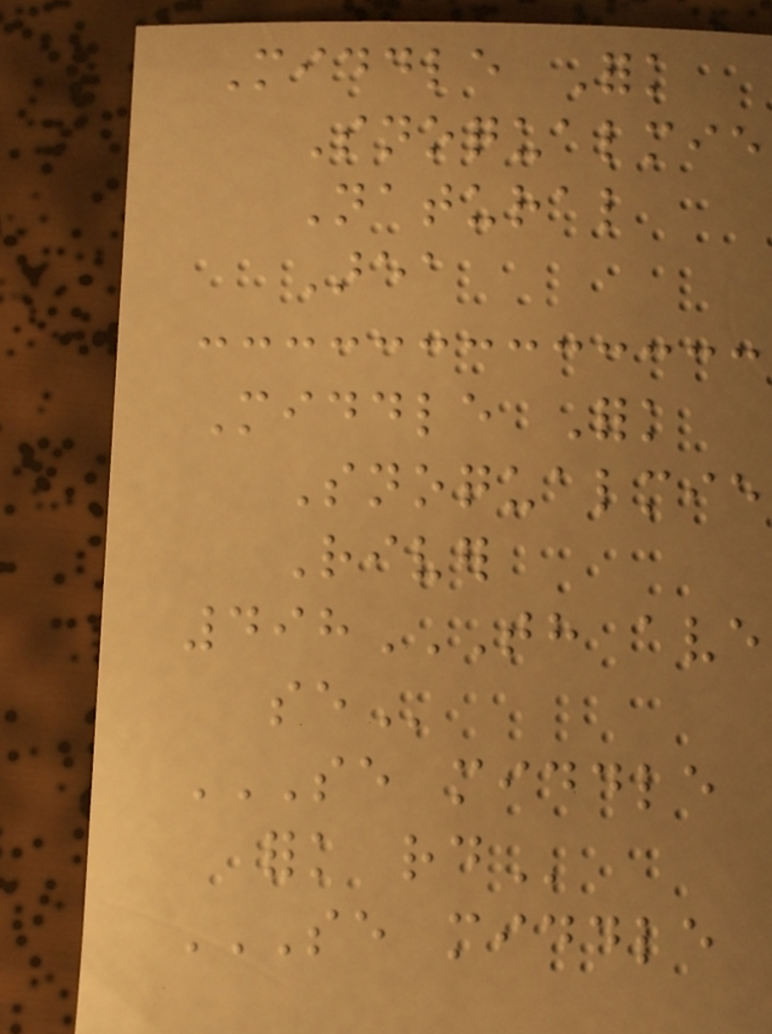Middle Fork
Snoqualmie
Natural
Area
Middle Fork
Snoqualmie
River
498TH AVE
SE
SE MIDDLE
FORK RD
SE MIDDLE
